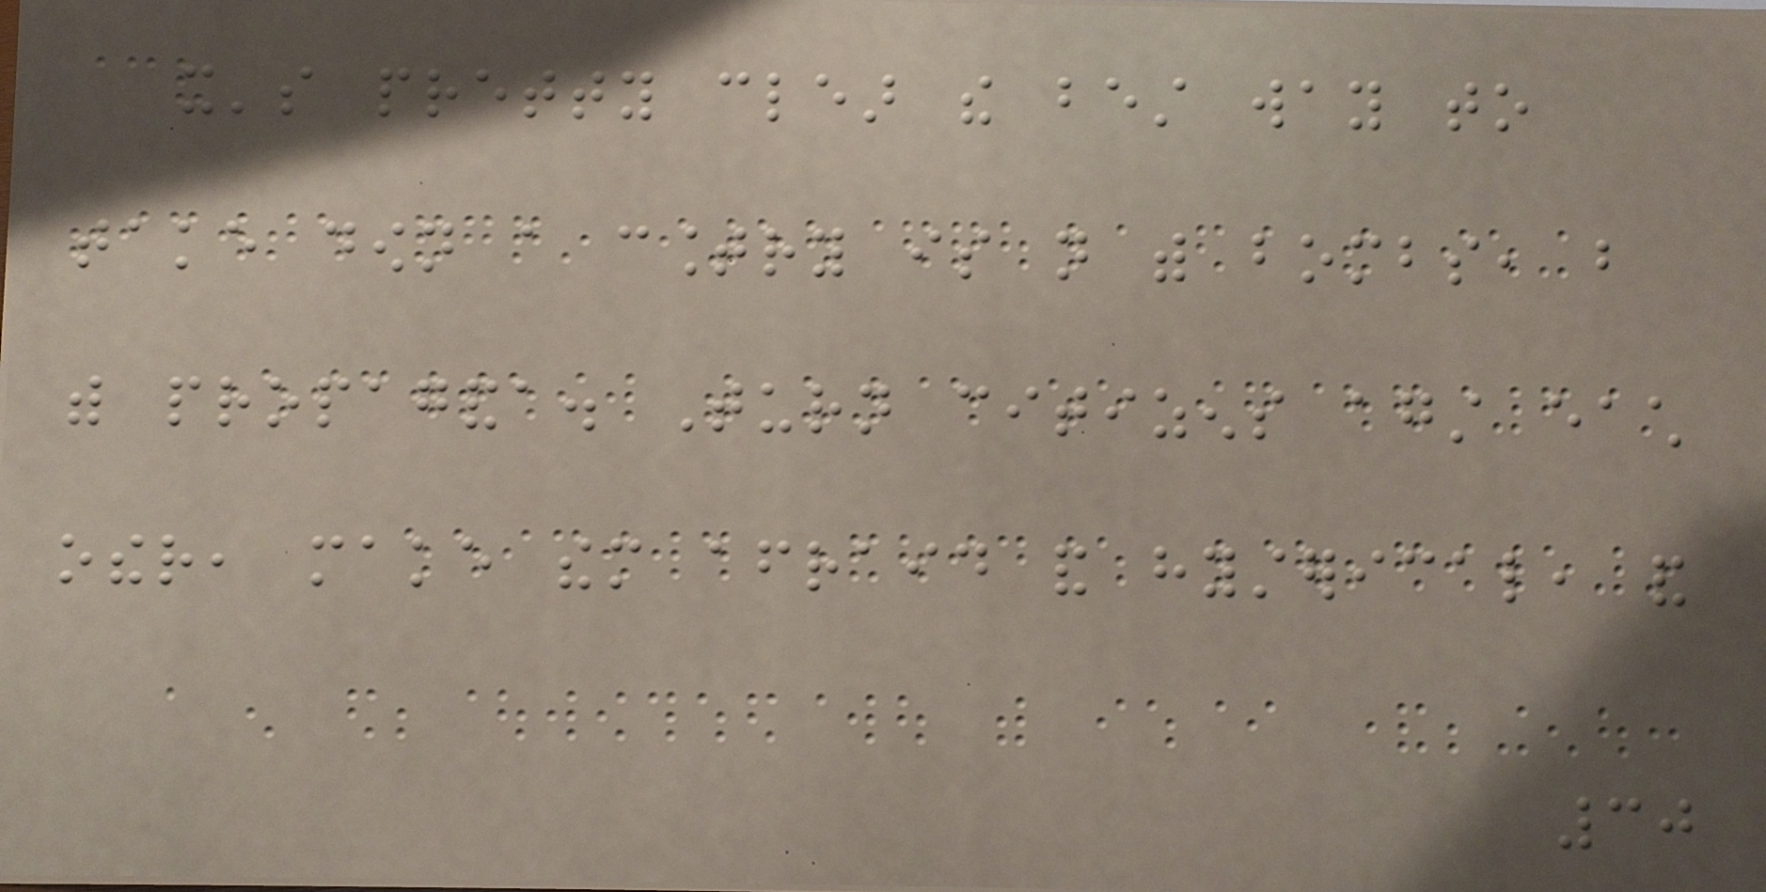it's pretty clear the best way to
take down a country is not with bombs, but
with propaganda. Turn citizens against each
other, make them afraid and hysterical, and
30
